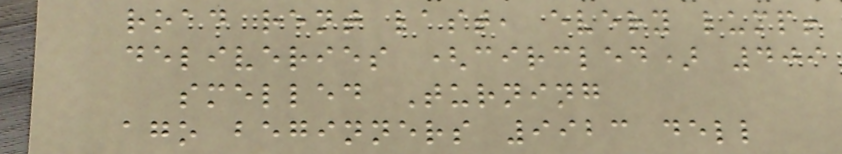road rent last, every lump!
deliveries (circled) 409
smelled Turning
ago beginners 9923 dell
